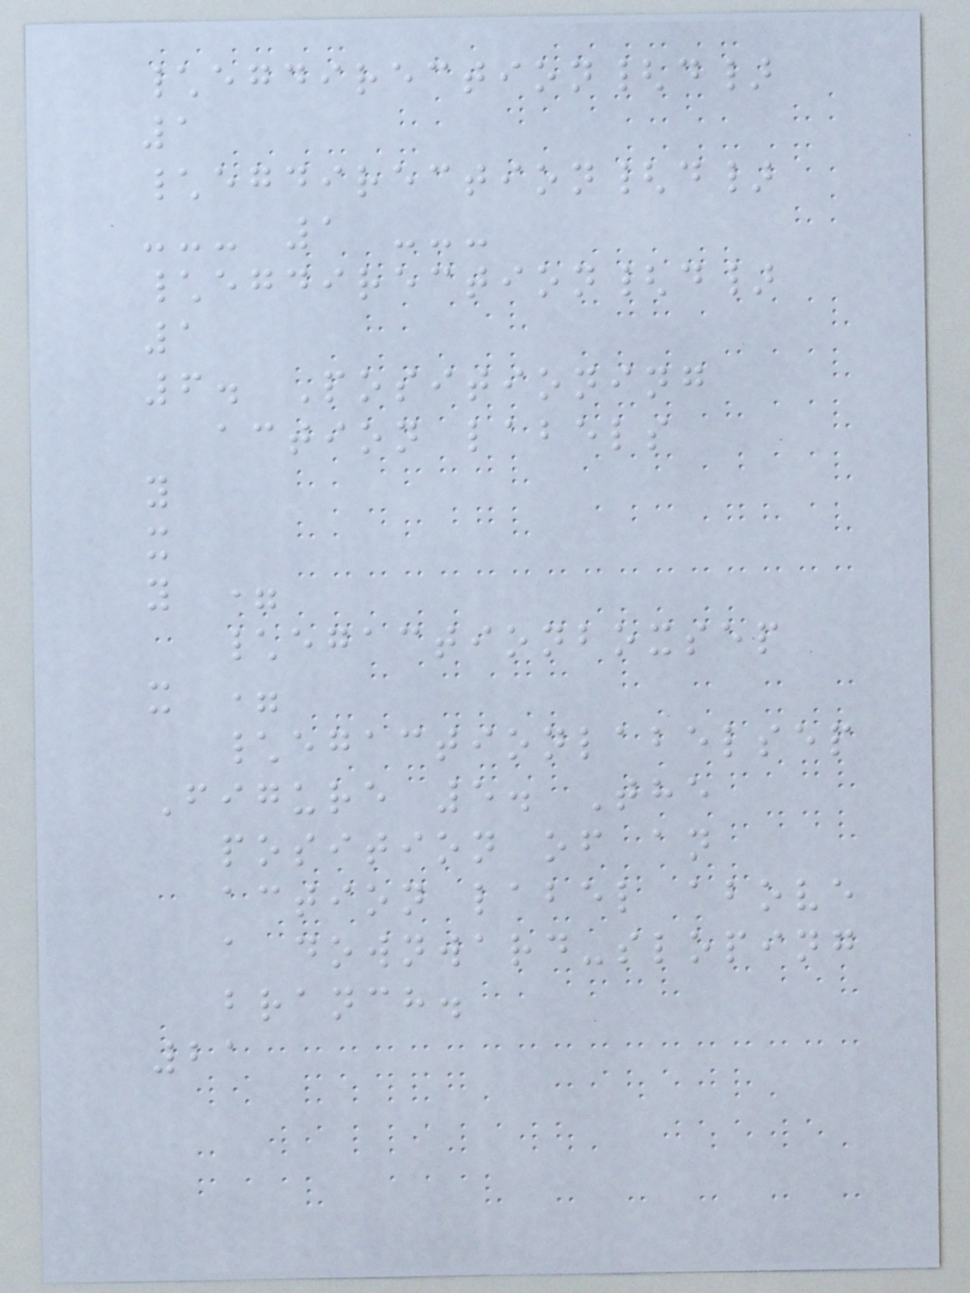\egdirection{d}
1
\egdirection{d}
--- 1 ---
\egdirection{d}
1
6. Positioning
action labels
y
x
y =
\egactionboxsep
x =
\egactionlabelsep
Figure 5. The
position of an
action label above
a downward-sloping
branch.
21
